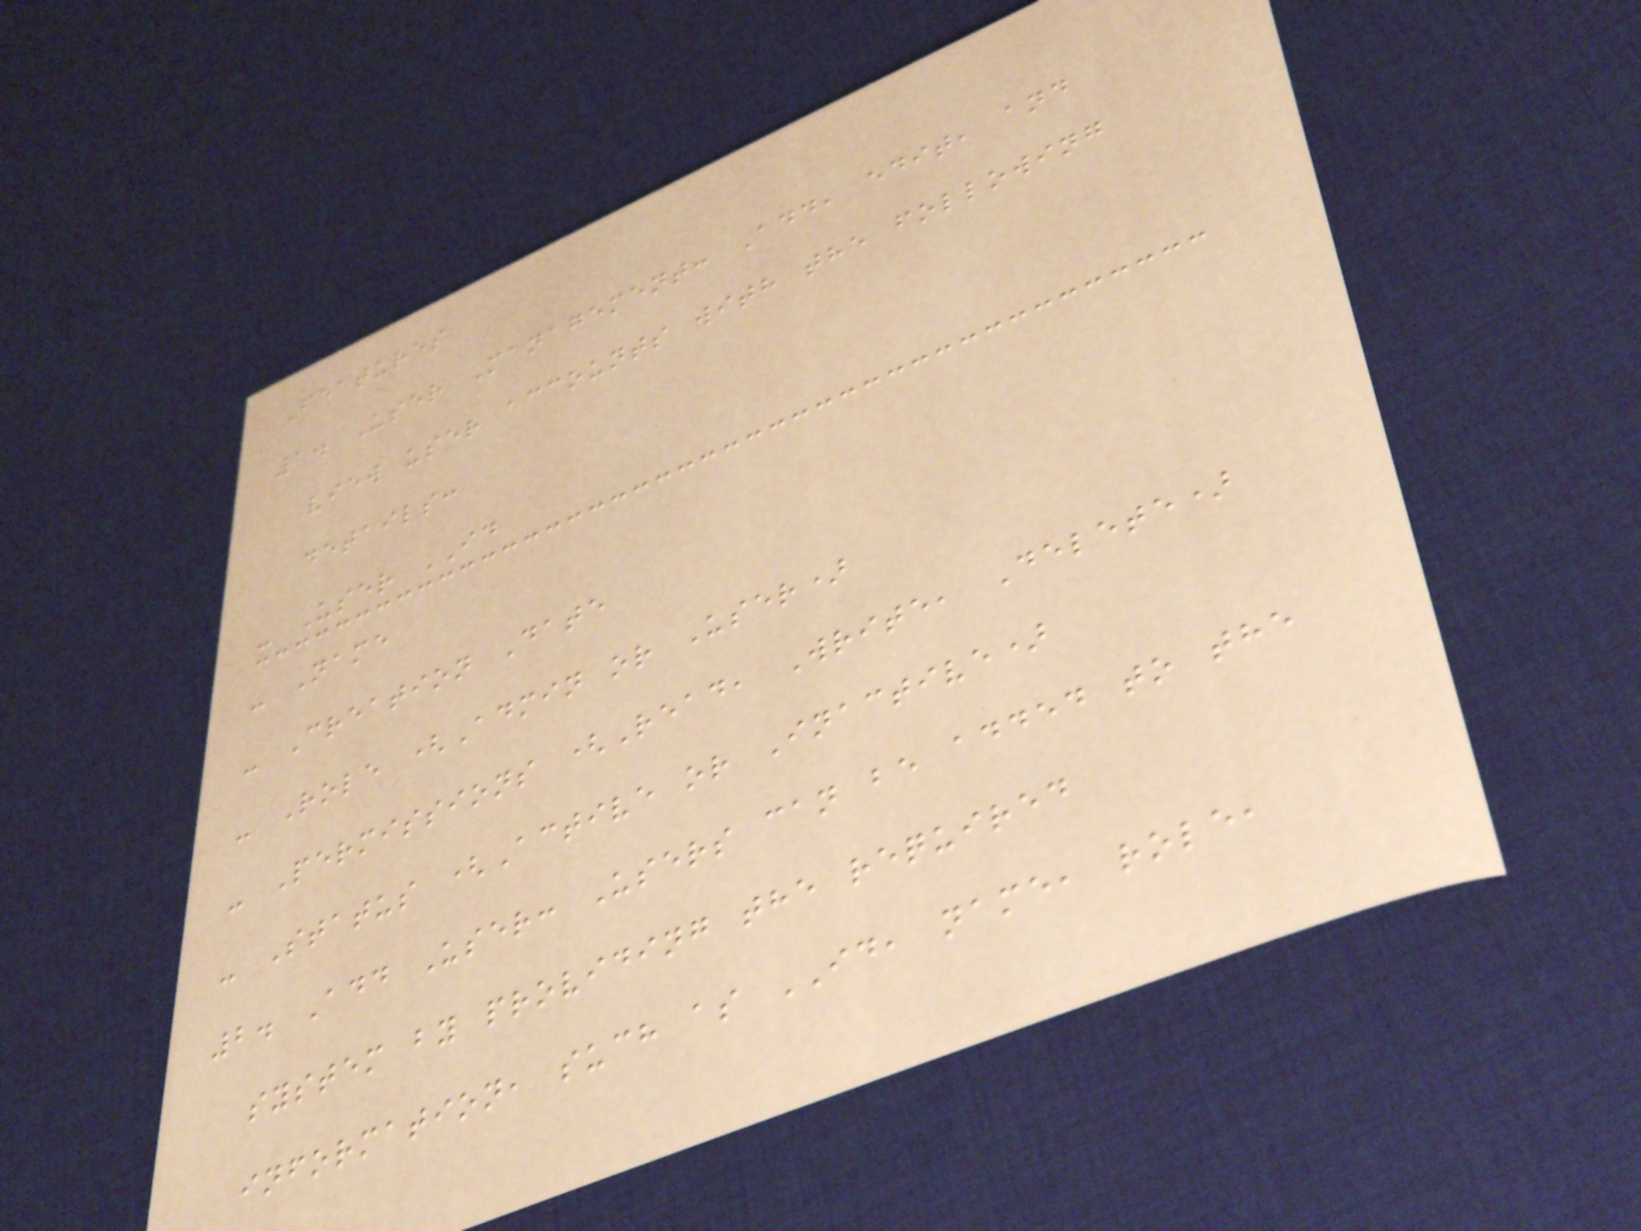Features
1. User Management: Add, edit, and
view user accounts with the following
details:
- User ID
- Name
- Creation Date
- Role (Admin or User)
- Permissions (Read, Write, Delete)
- Status (Active or Inactive)
2. Add User: Users can be added to the
system by providing the required
information, such as ID, name, role,
